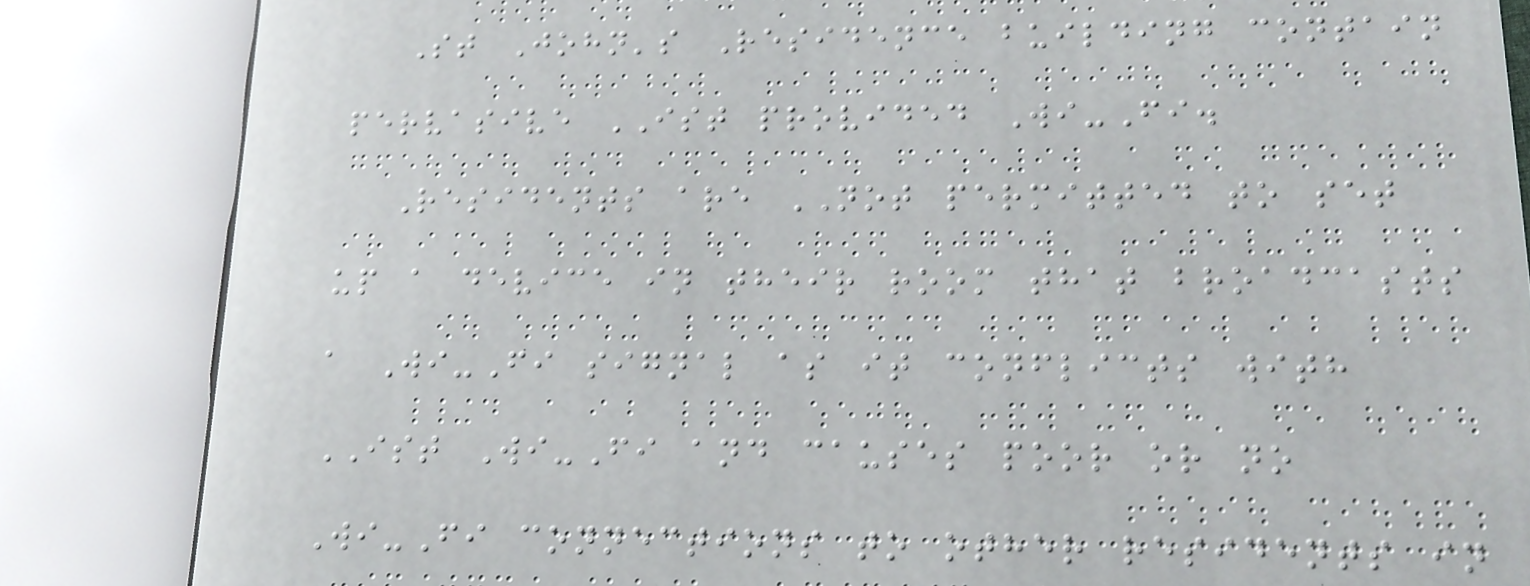St John's Residence building contain
pervasive IST provided Wi-Fi.
Residents are NOT permitted to set
up a device in their room that broadcasts
a Wi-Fi signal as it conflicts with
IST Wi-Fi and causes poor or no
Wi-Fi connections to other residents in
